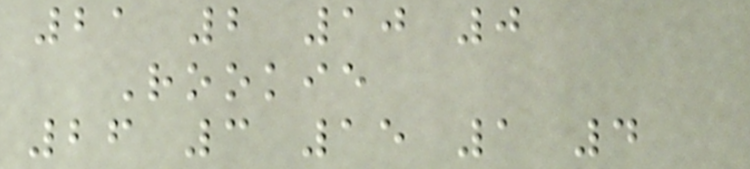21 2 10 0
Rookie
26 3 15 1 4
